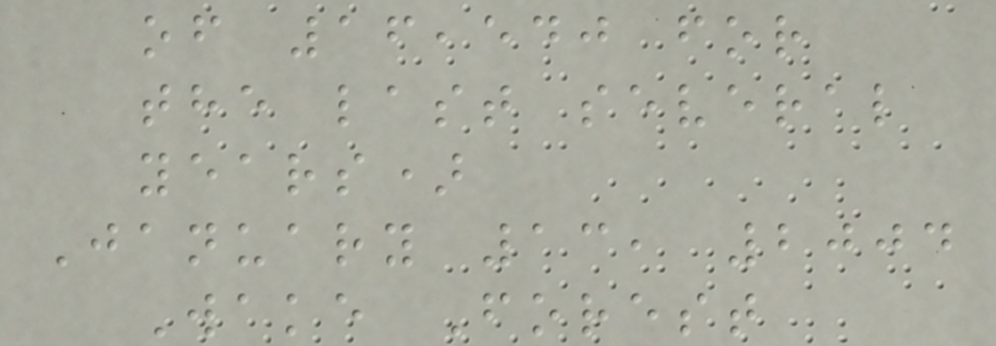of 16,540 for
the last several
years)
January 13, 2004
Wake Forest
